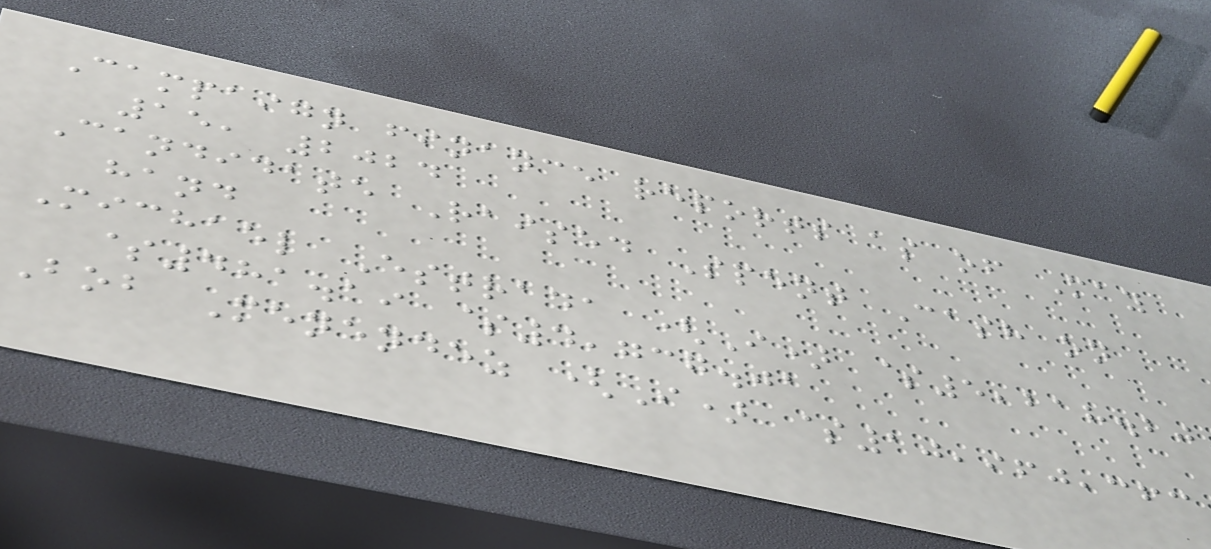Campaign finance reports as of May
15, 2024
Candidate Raised Spent Cash on
hand
Michael Estrada (I) $5,218.20
$481.19 $4,737.01
Bob Menendez (I) $10,960,363
